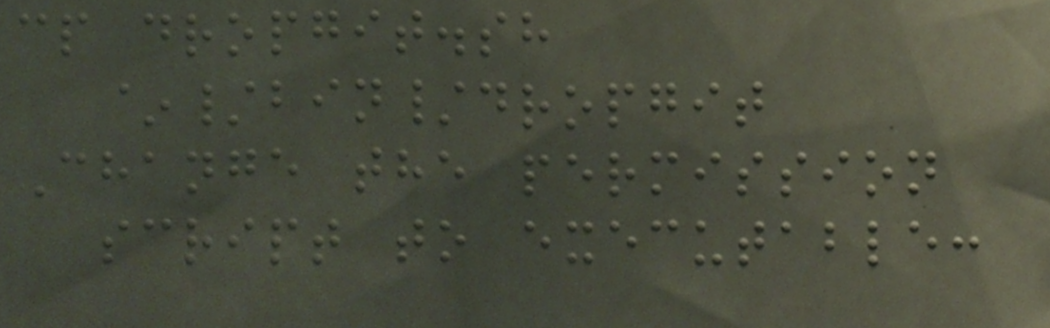cp dropgit.sh
~/bin/dropgit
Change the permission
script to executable:
